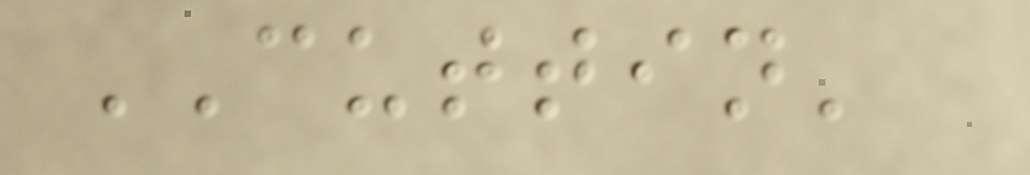CUTTIN'
